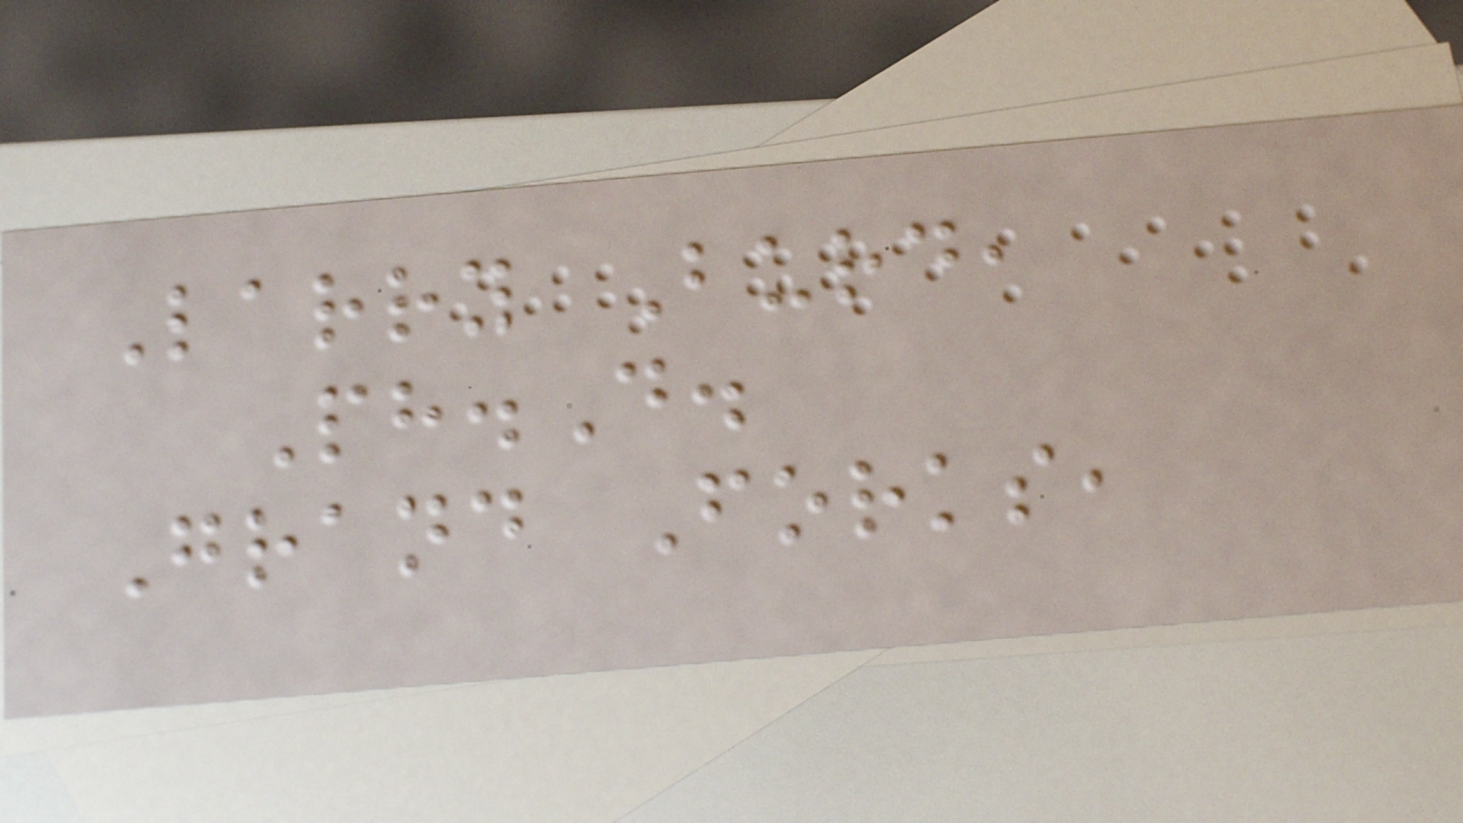Larry Burd,
Ph.D.
Grand Forks,
